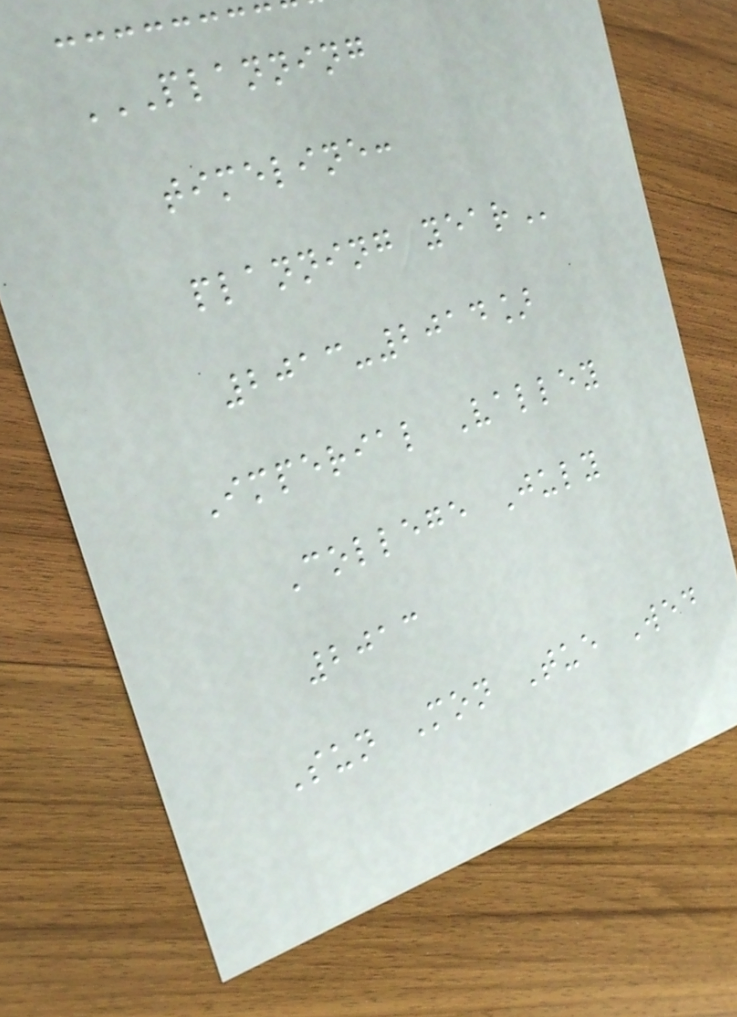PLANNING
TIMELINE:
PLANNING YEAR
2013-2014]
Imperial Valley
College July
2013
Sun Mon Tue Wed
